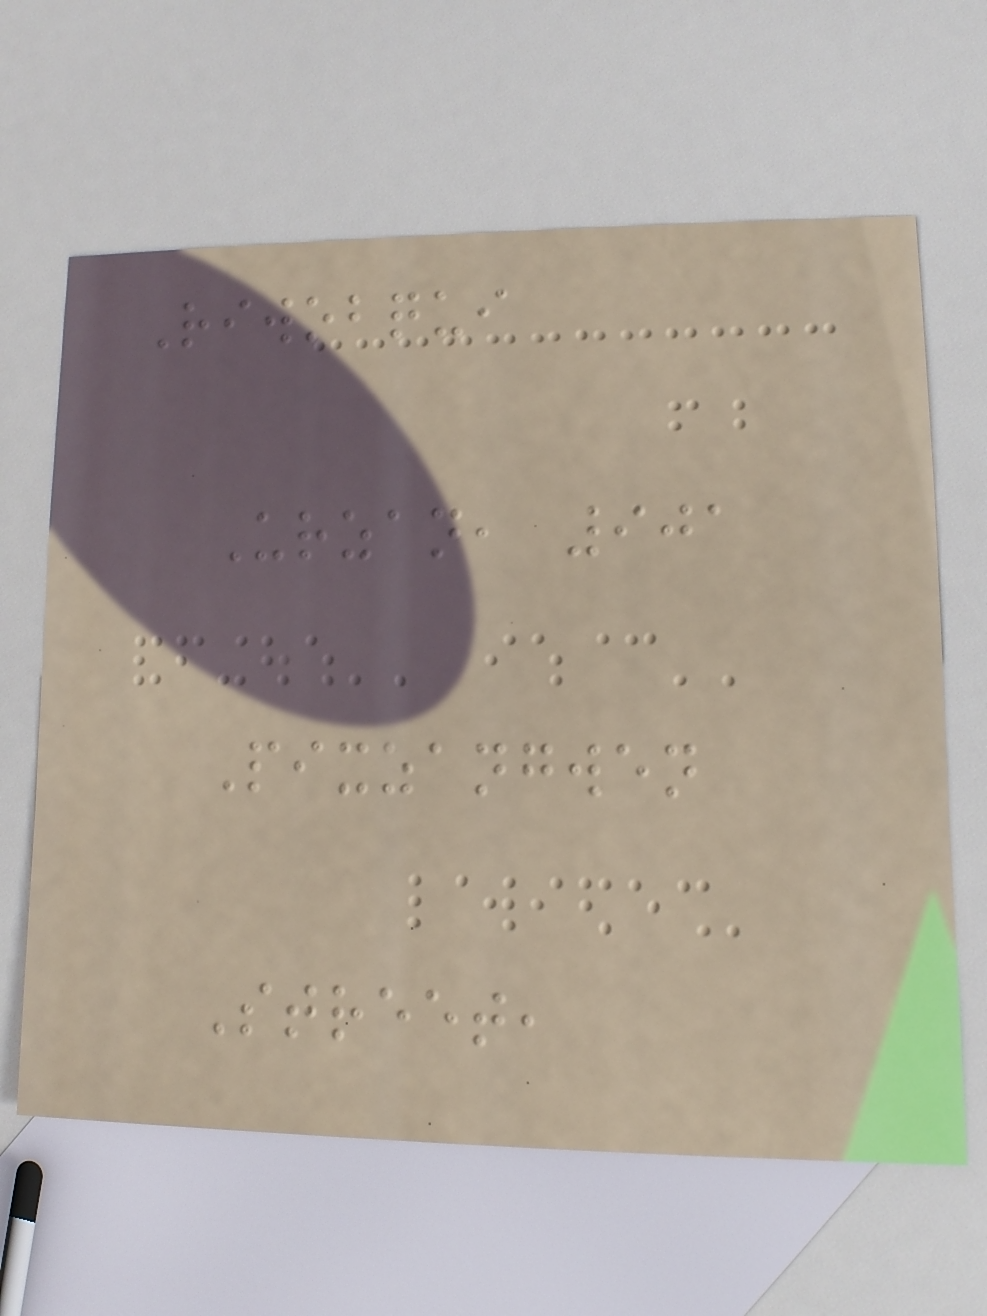Riwobqui
Urzan, 901
Pixzangwen
Street,
